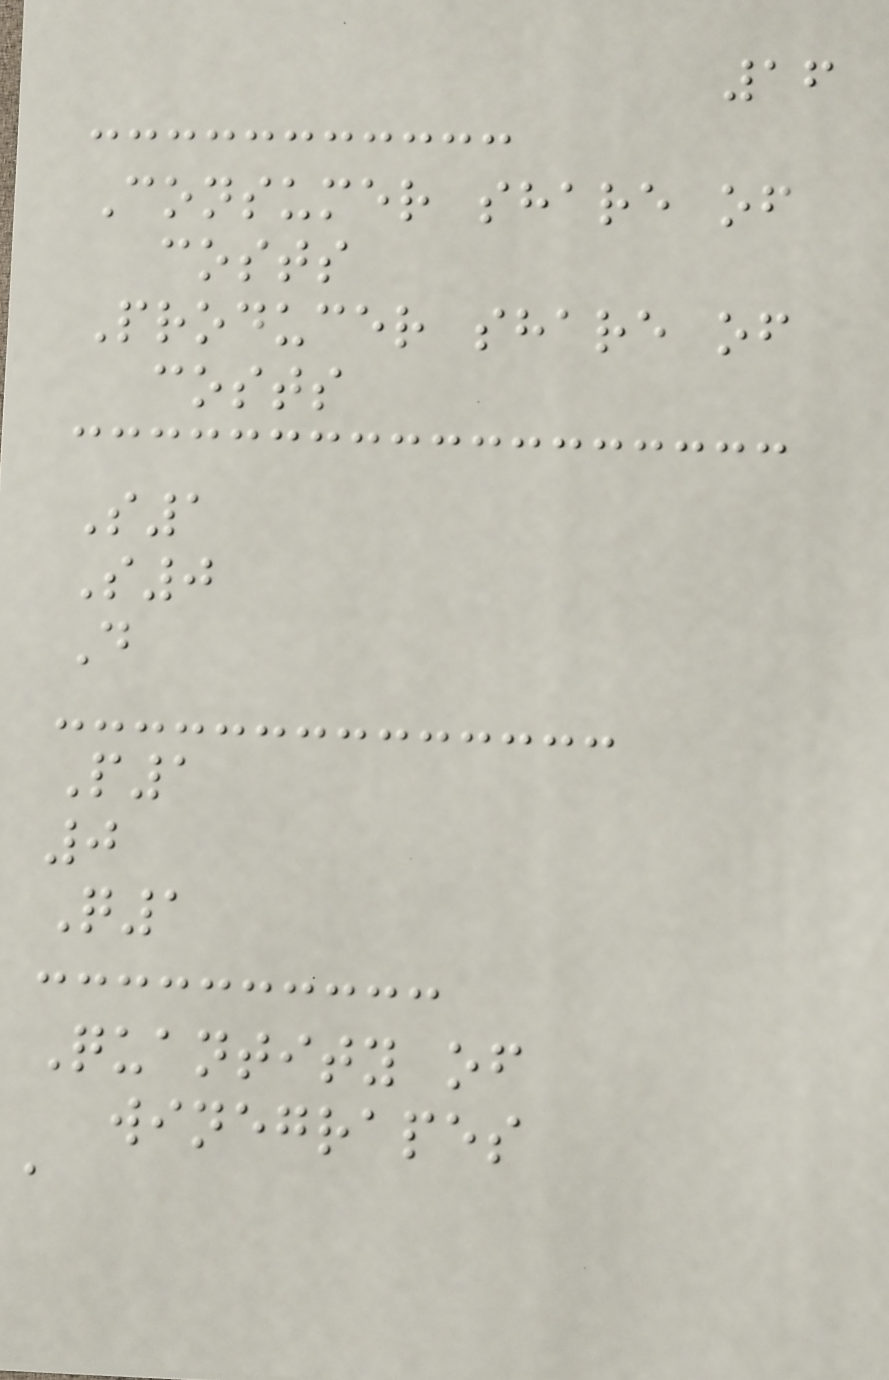16
Consumer share of
costs
Producer share of
costs
S1
S0
D
P1
0
Q1
Quantity of
winegrapes
a
